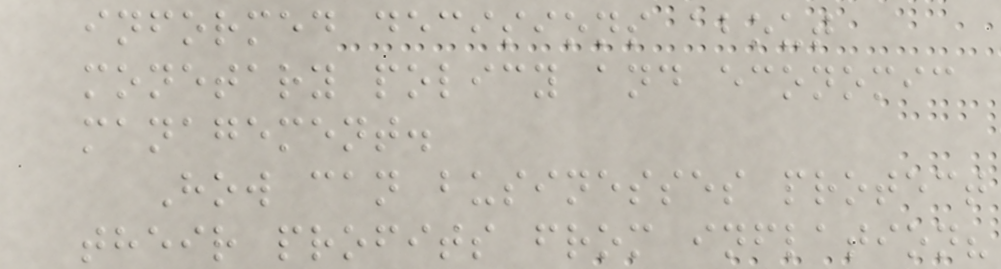informed decisions about
monetary policy and economic
management.
How can businesses protect
their profits from inflation?
